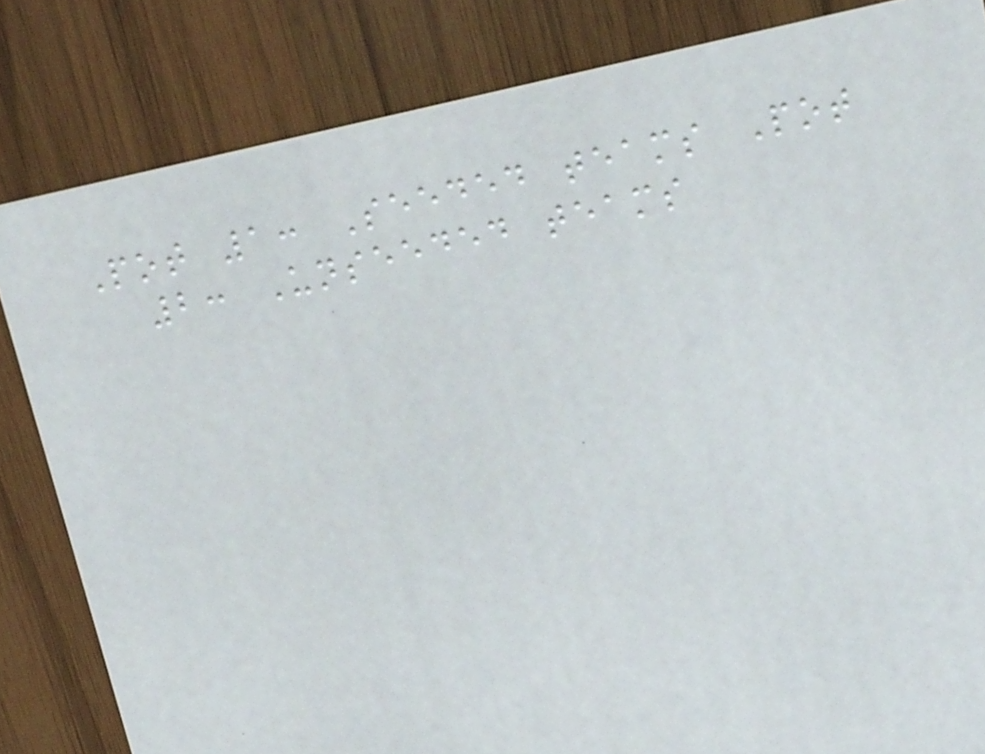Pot 1: Seeded teams Pot
2: Unseeded teams
